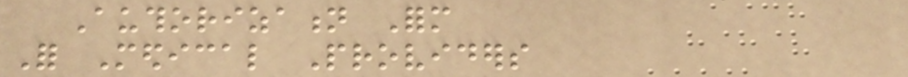Authorization Form
For Medical Providers
